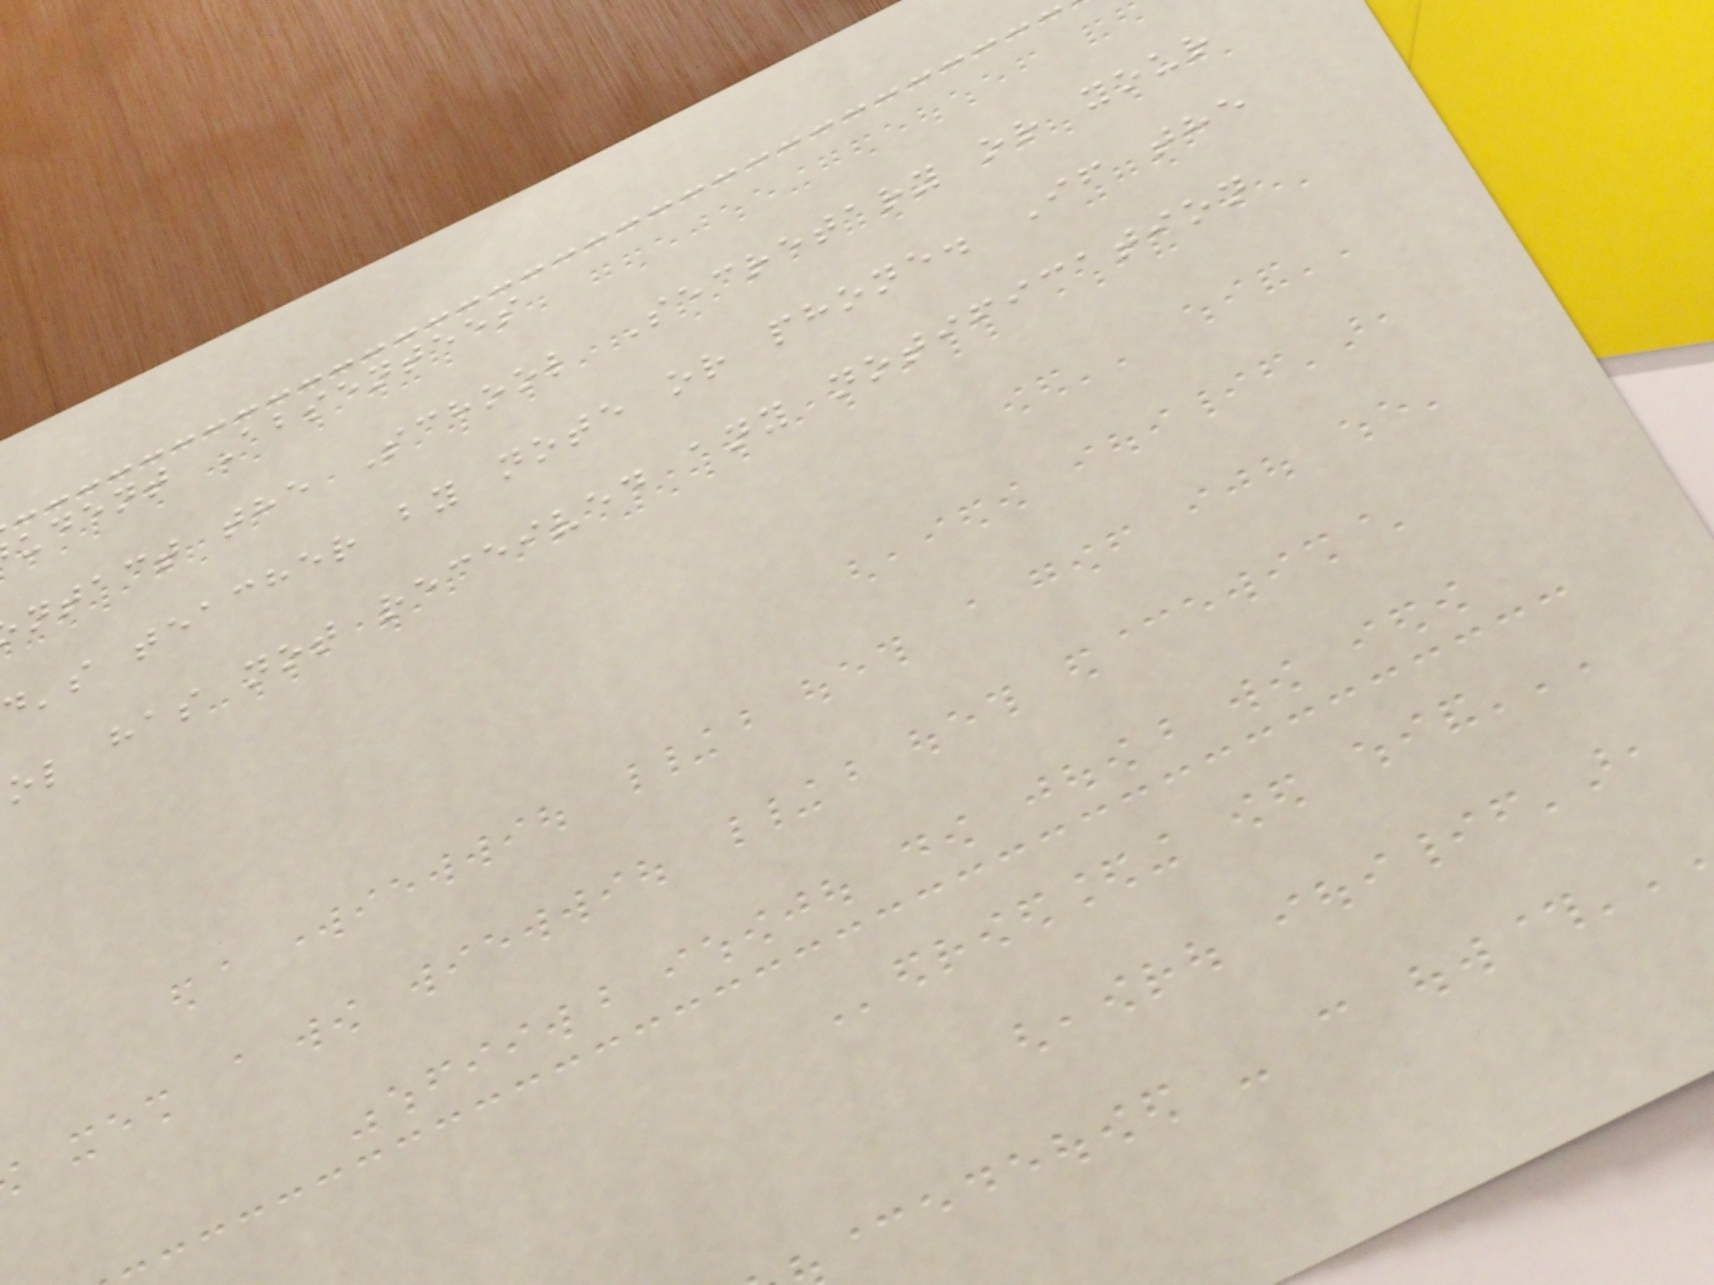udent Absentees
ntact the School Secretary or your
d's teacher by note or phone. If the
ol has not received any notification
